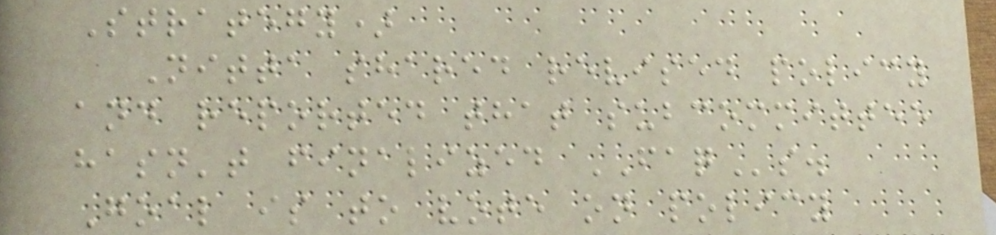Strategy)
Nitta shared revised policy
and reported that subcommittee
hasn't finalized FAQs.
Goal is to vote on policy
